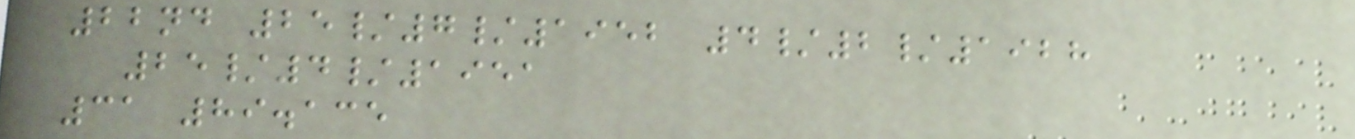22nd 25/7/1952 4/2/1928
25/4/1951
31 89.135
